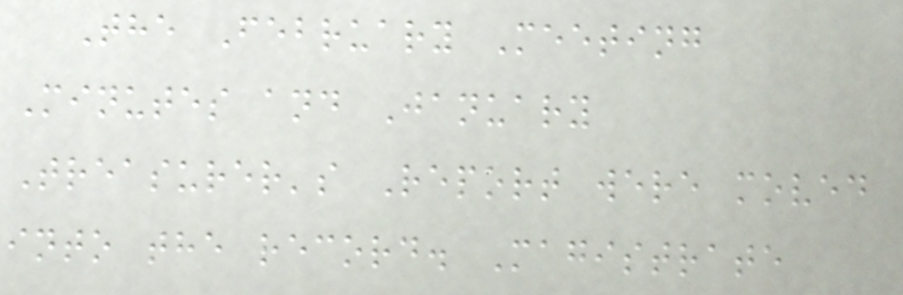The February Meeting
Minutes and January
Treasurer's Report were moved
into the record. Magistrate
